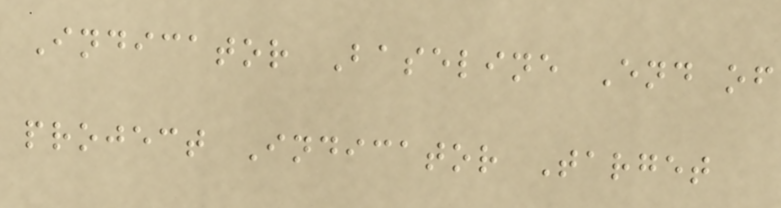Indicator Baseline End of
project Indicator Target
